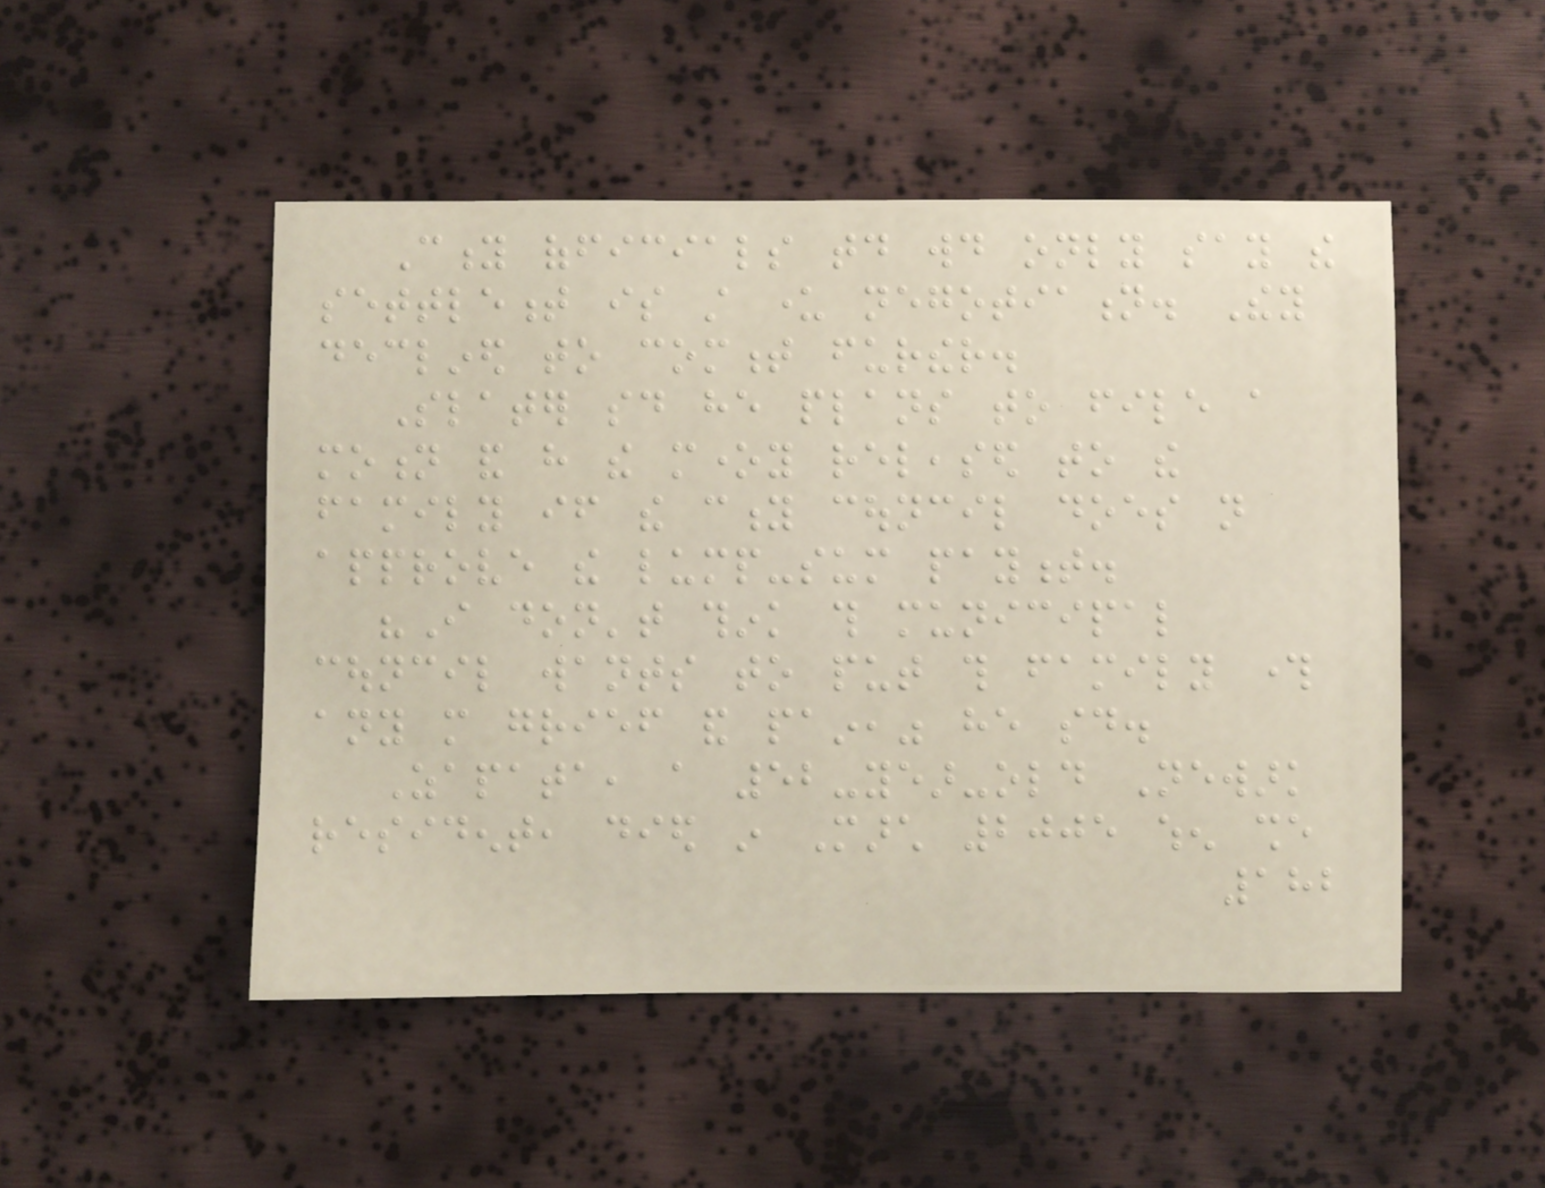City officials today would only say the
settlement is still under negotiation. They
declined to comment further.
Slater said he plans to file a
motion and have the money released to the
family if the city council does not
approve the lump-sum payment.
"I don't think this municipal
council wants to put this family through
any more grief and pain," he said.
Zapata, a 52-year-old Newark
resident, died in March 2005 when she
182
